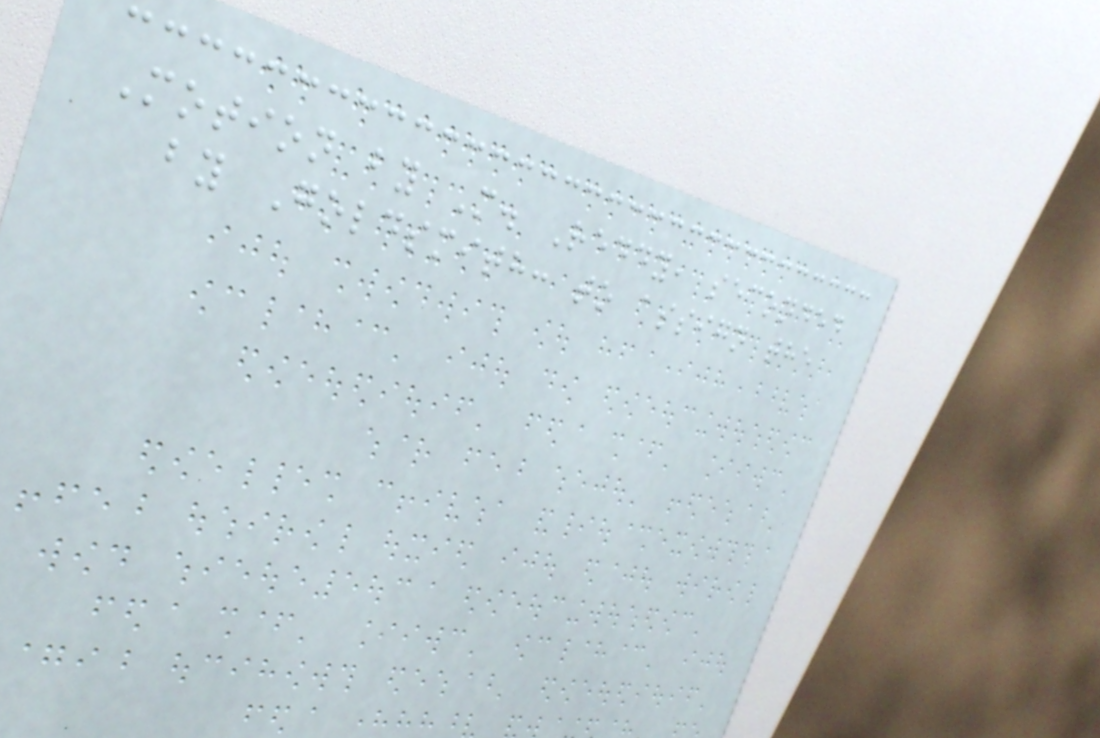Motion by M. Reddy, seconded
by Goldsmith: to assign the
